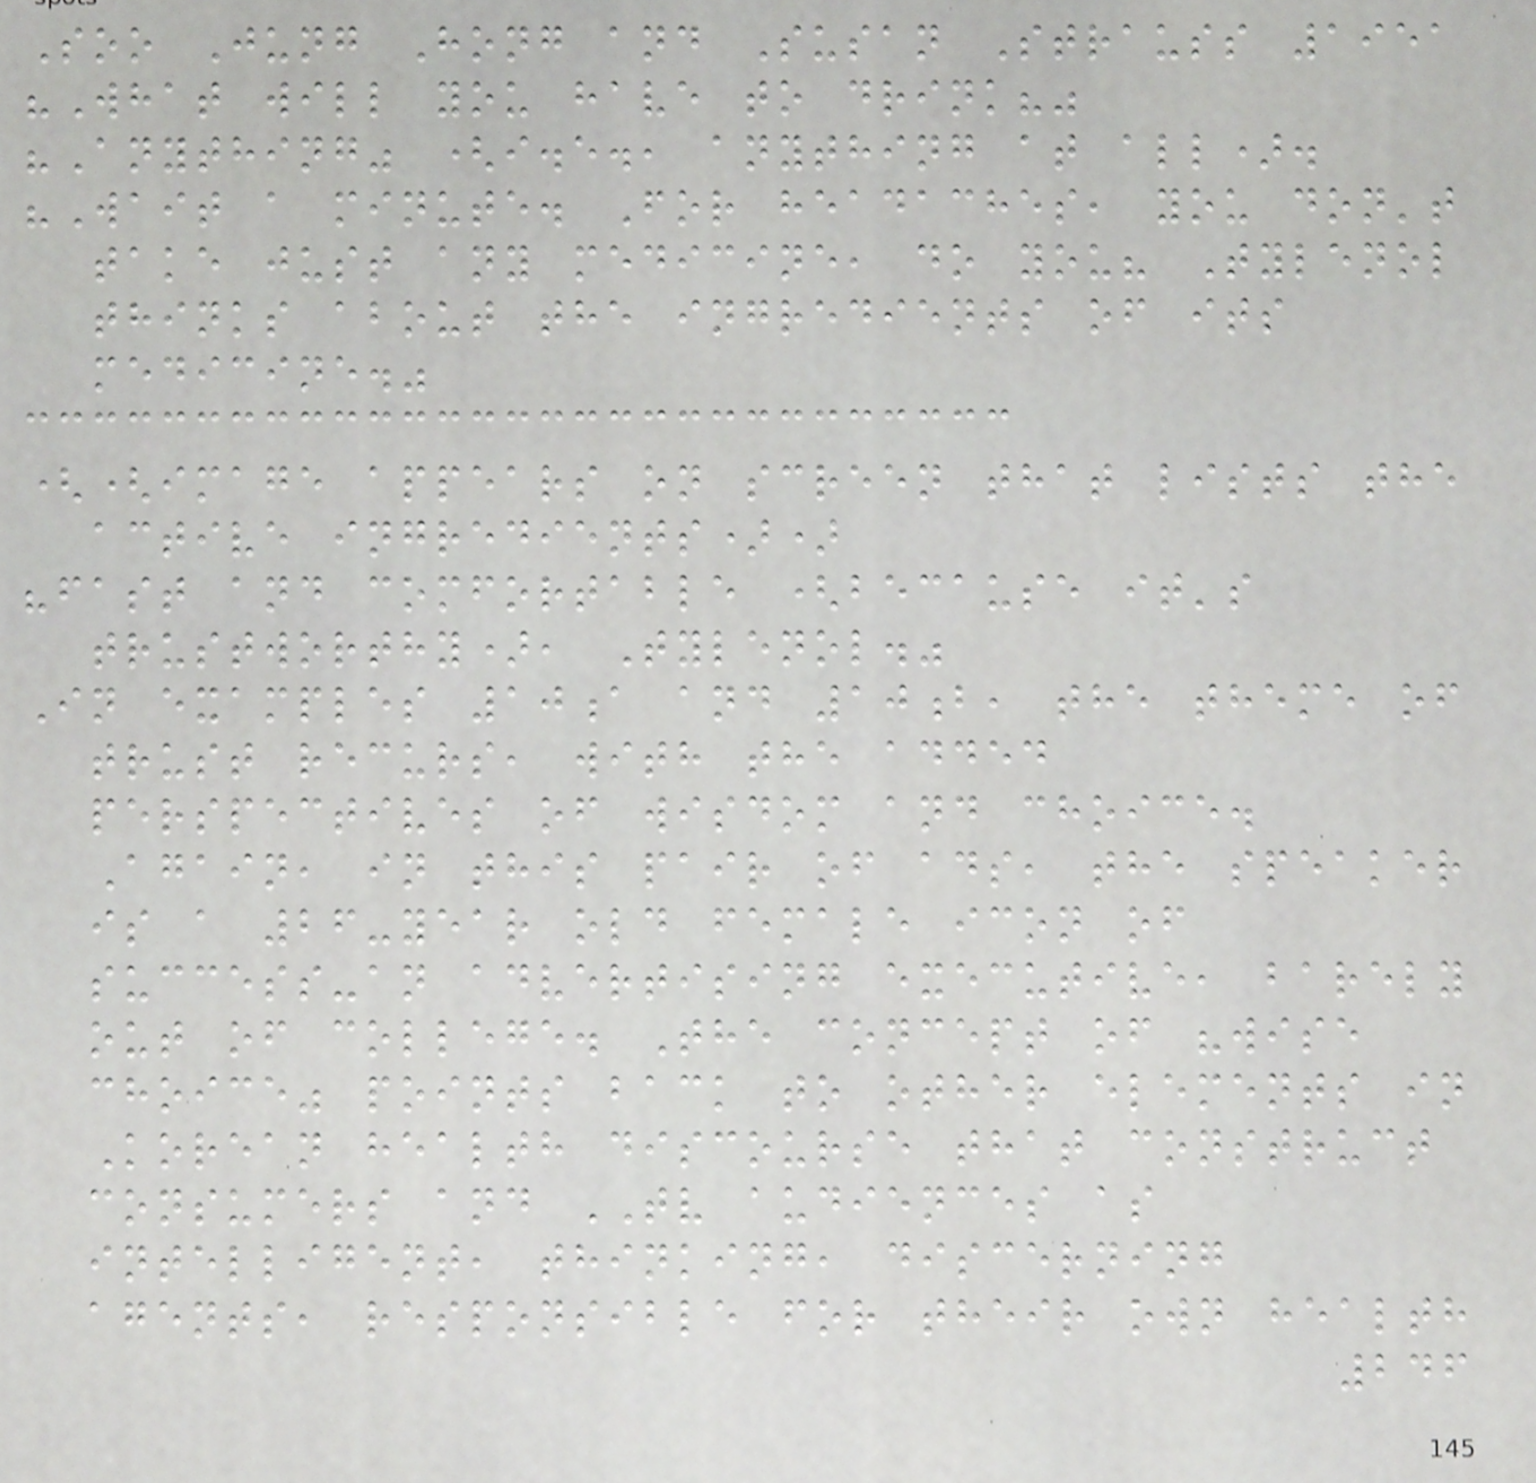Soo Jung Hong and Susan Strauss 1951
"What will you have to drink?"
"Anything" (i.e., anything at all).
"Wait a minute. For headaches, you don't
take just any medicine, do you? Tylenol
thinks about the ingredients of its
medicine."
((image appears on screen that lists the
active ingredients))
"fast and comfortable (because it's
trustworthy), Tylenol."
In examples 10a and 10b, the theme of
trust recurs, with the added
perspectives of wisdom and choice.
Again, in this pair of ads, the speaker
is a 26-year old female icon of
success-an advertising executive, barely
out of college. The concept of "wise
choice" points back to other elements in
Korean health discourse that construct
consumers and TV audiences as
intelligent, thinking, discerning
agents, responsible for their own health
246
